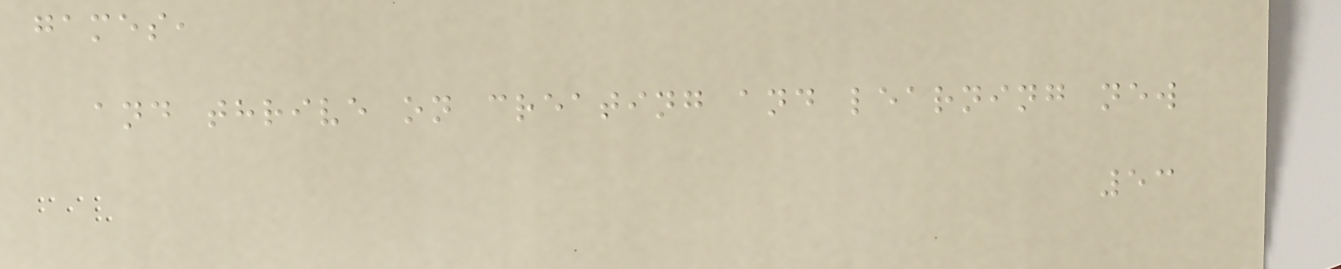games,
and thrive on creating and learning new
53
